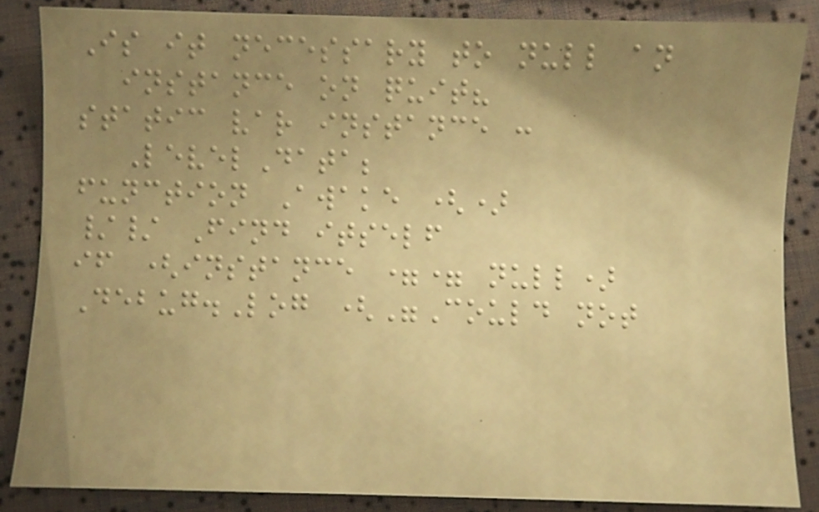Is it necessary to null an
instance on quit?
static var instance :
LevelData;
function Awake ()
// Find itself
if (instance == null)
Debug.Log ("Could not
